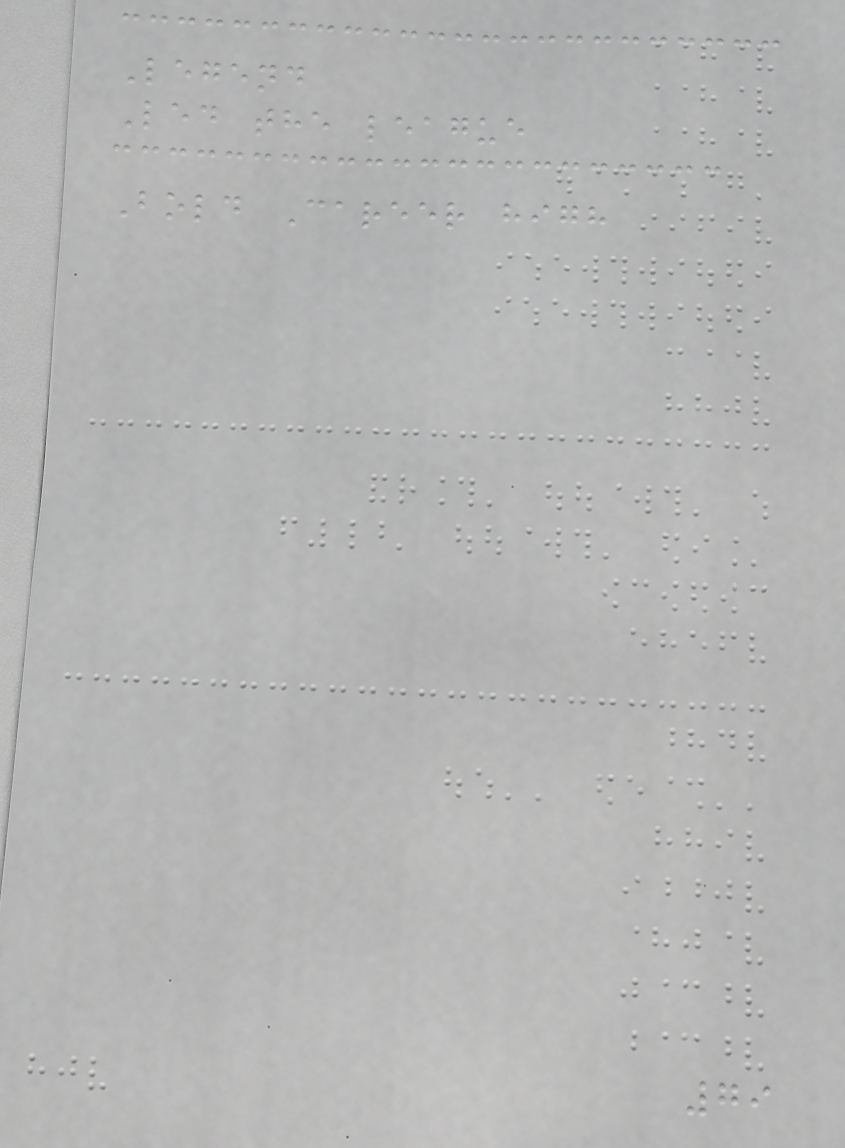Legend
Led the league
Bold Career high
79
